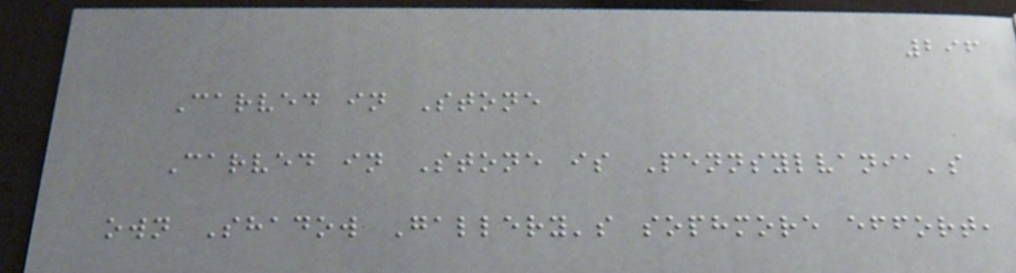296
Carved in Stone
Carved in Stone is Pennsylvania's
own Shadow Gallery's sophmore effort,
